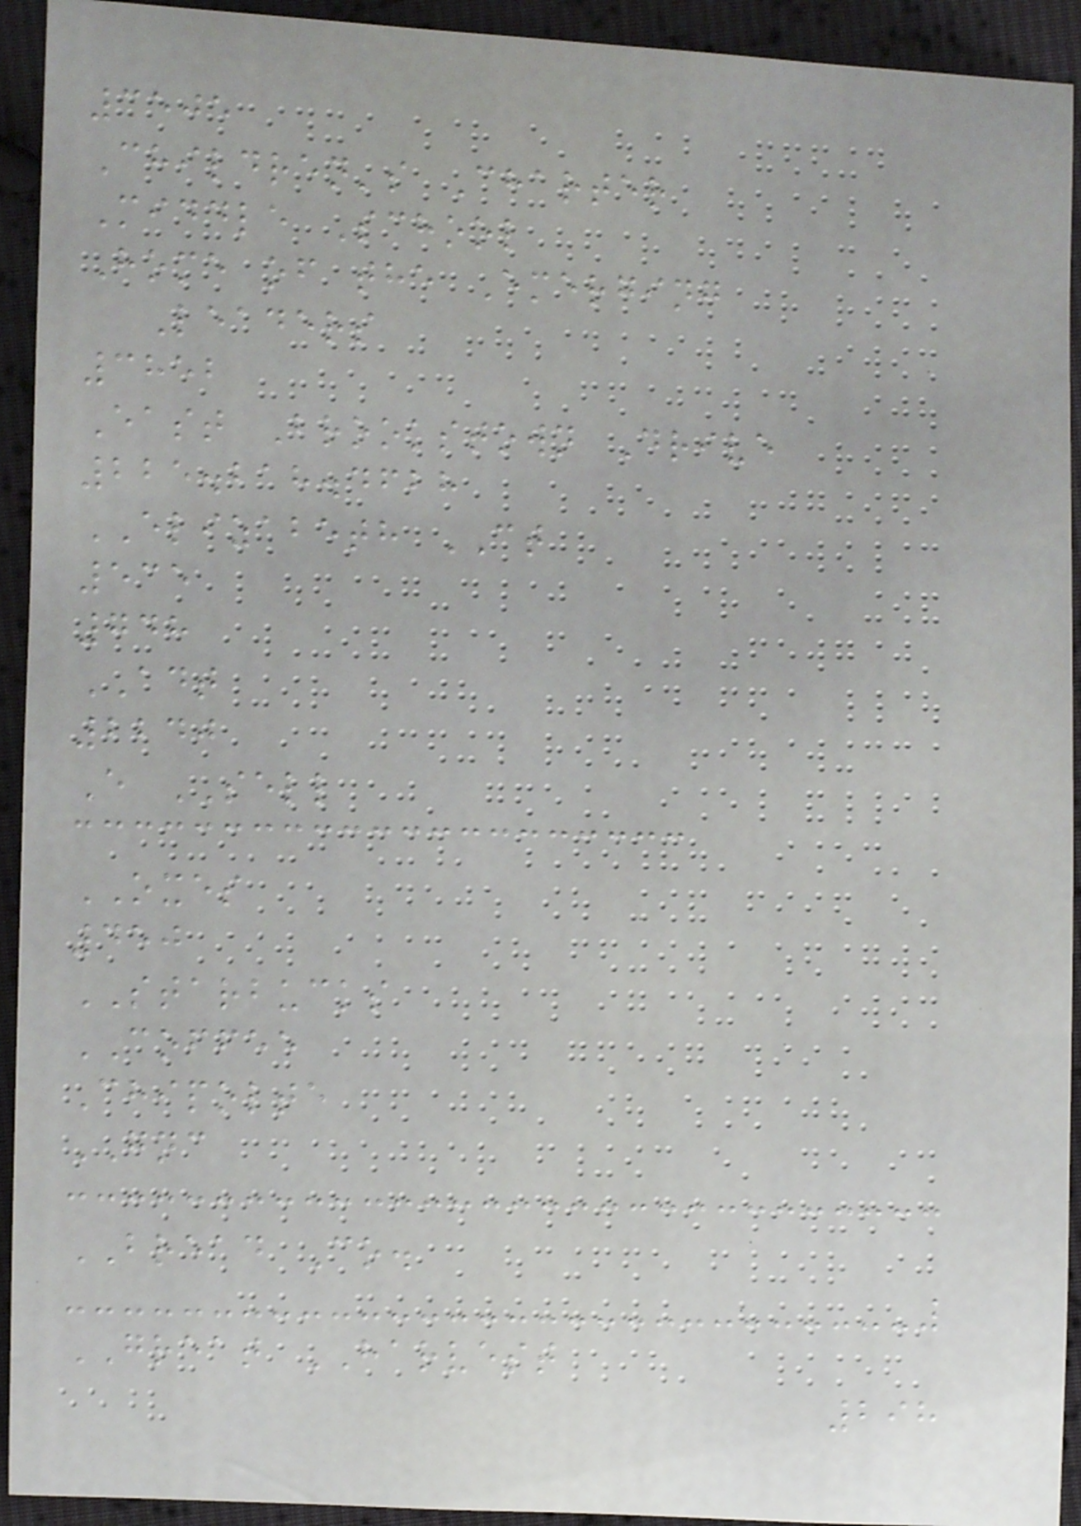3505
Children's Charter
Middle School
Home of the Emerging
Leaders
3852
East Brookstown Drive
225.218.4628
ELIZABETH CT
535
748
ADT
2240
E SELL
OXES
450
STARBUCKS
COFFEE
Chipolte
GNC
BREAD Co.
GREAT HARVEST
298
